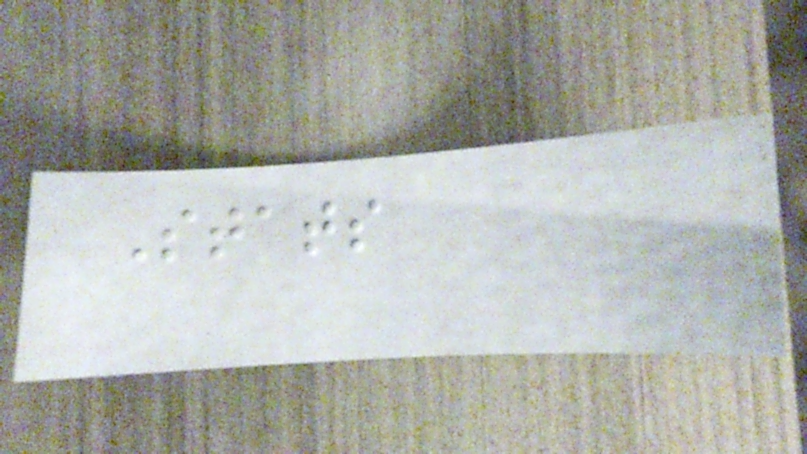Stats
